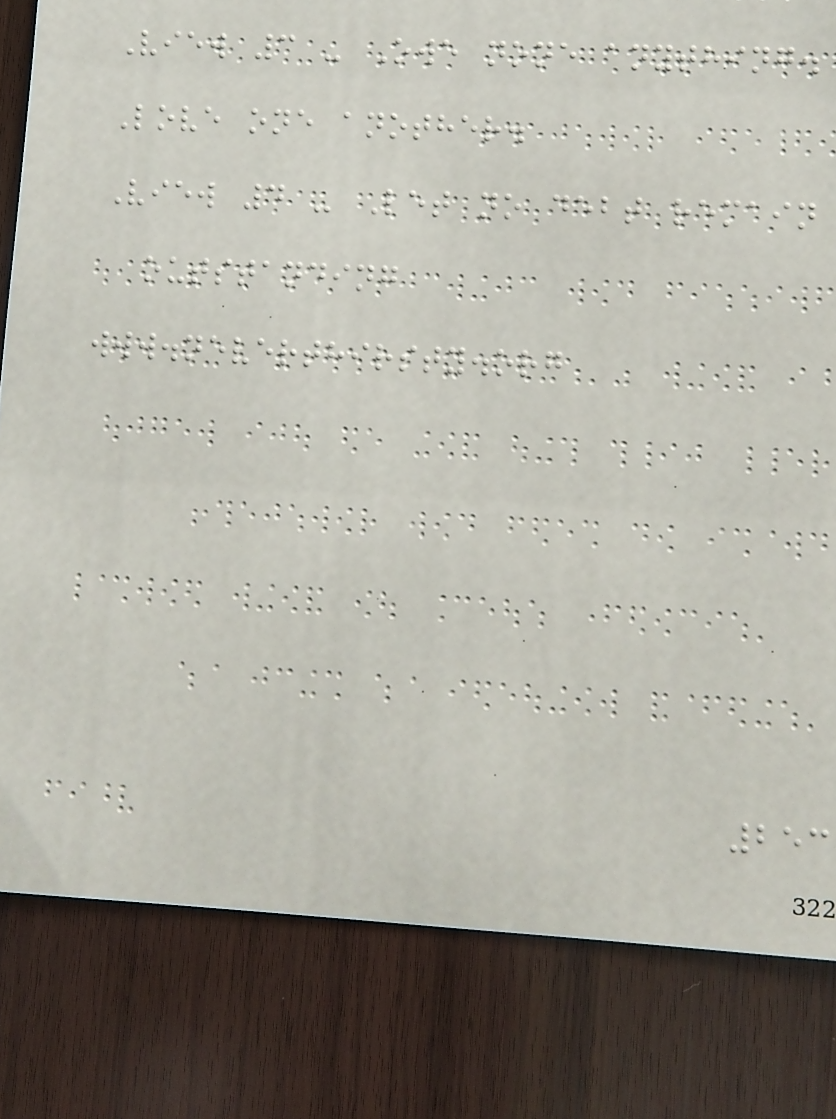View 3 - Owe none anything.
Love one another.
View 4 - Let no debt remain
outstanding
www.neverthirsty.org
253
